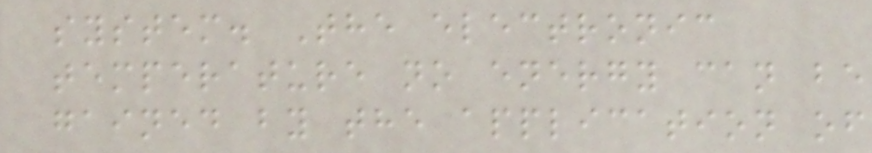system. The electronic
temperature no energy can be
gained by the application of
